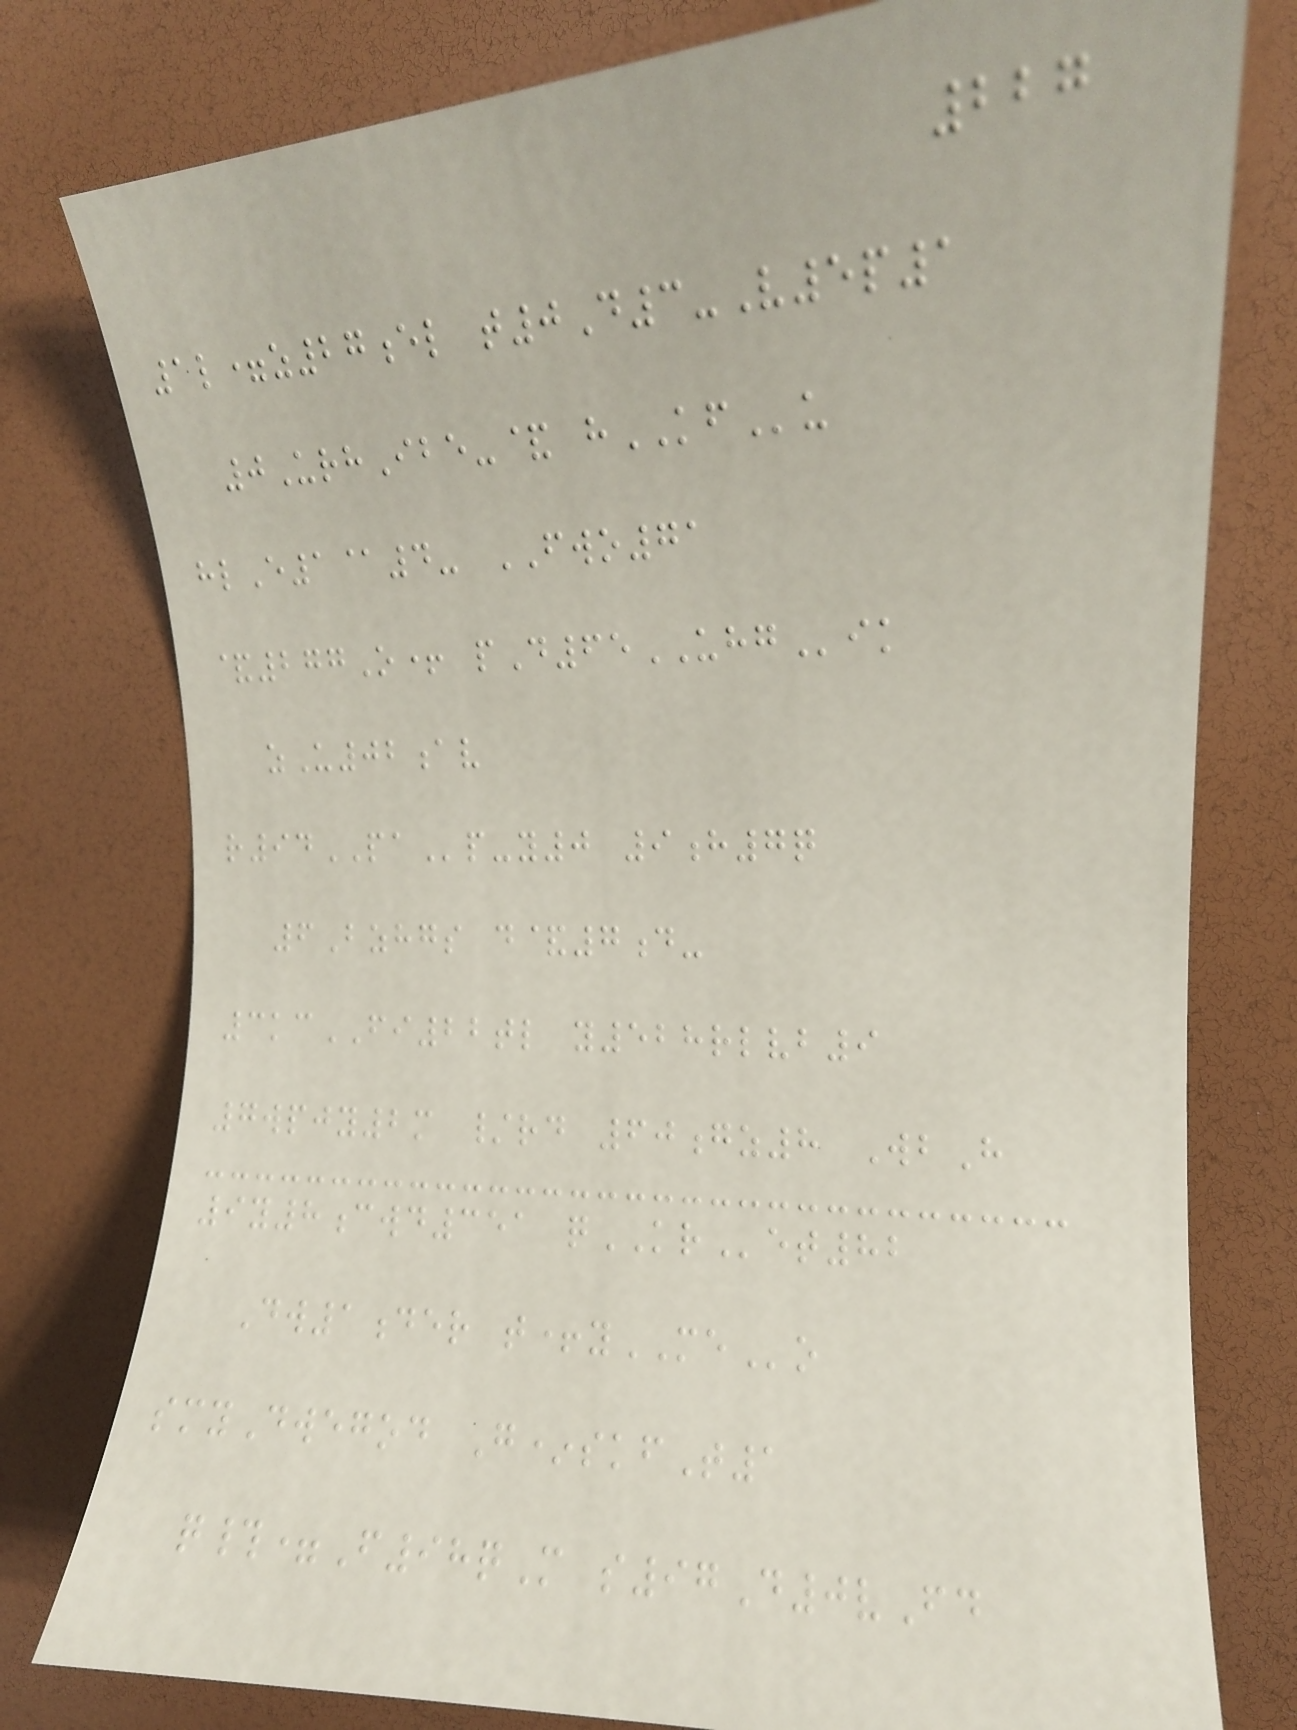227
1l=z27el t0D3-V5p1
0UrhIbe-& hKFu
hlE1@4- FWO71
&277O+ pD65UHGik
zU02av
r94PAp-y0 9h7q
6Bzhgs d&7d-
3kcFI22tl y528rlvb9
7wpjy2m /rd 60gz8 WbH
9y8cwd351 qKRet82
Dw1der t+yMEo
smyDwegod G*skfT1
q#=F98qM s97D0vFd
